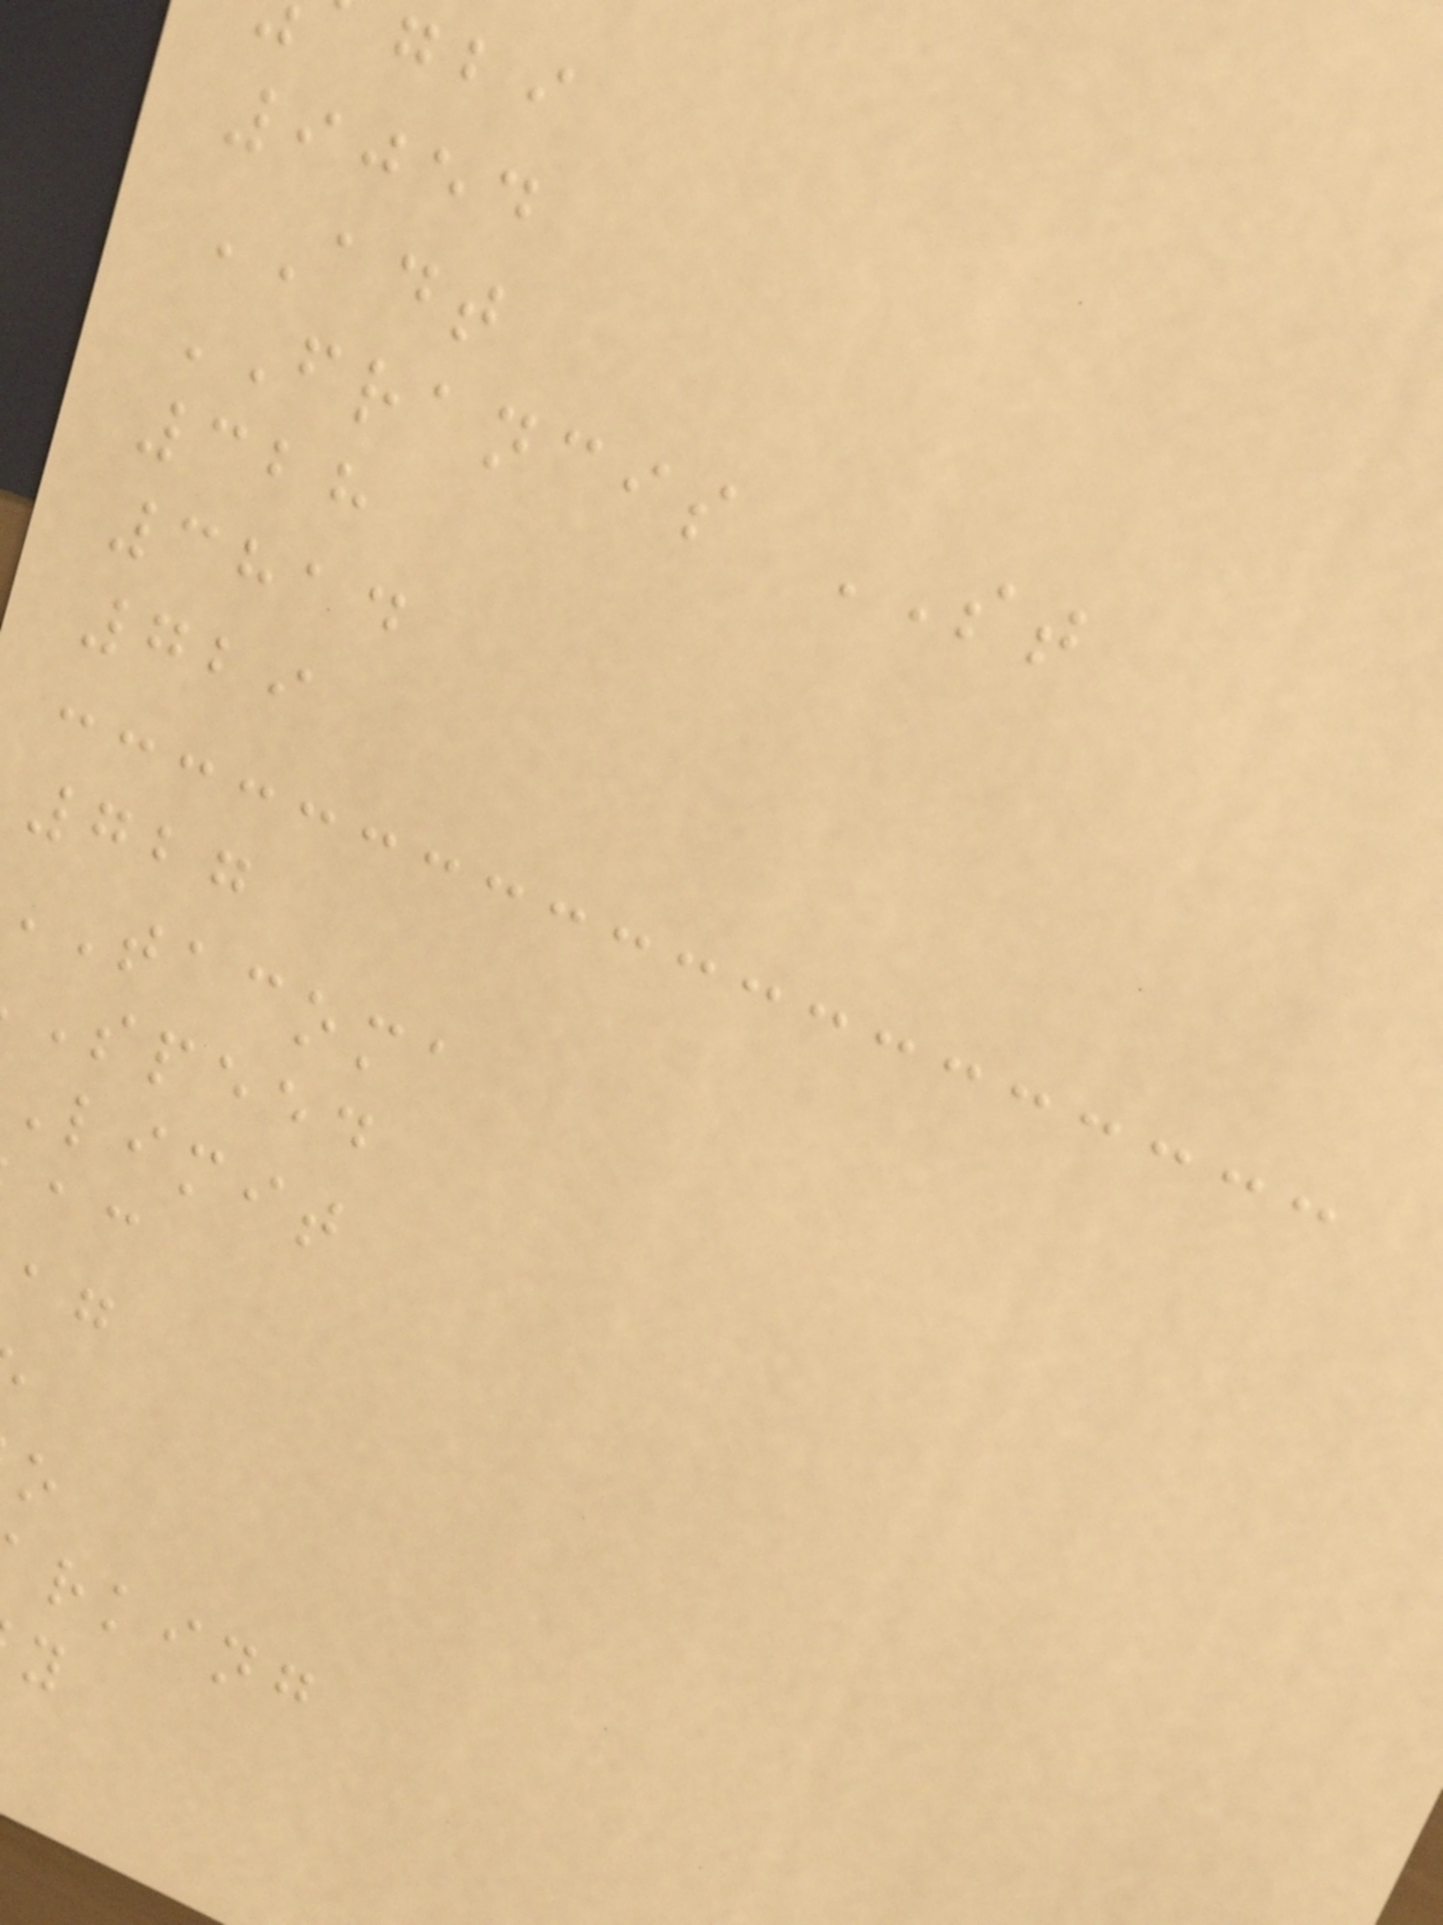9054
ADT
FRANCIS ST
328
3814
729
727
tacoma
speed
limit
rking
